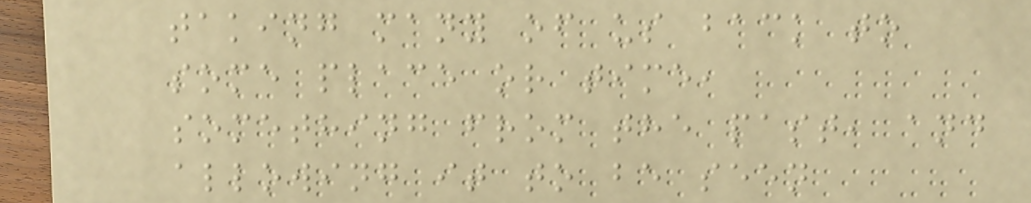taking many of us back to
some place or time,
something from the past, and
allowing it to be seen
